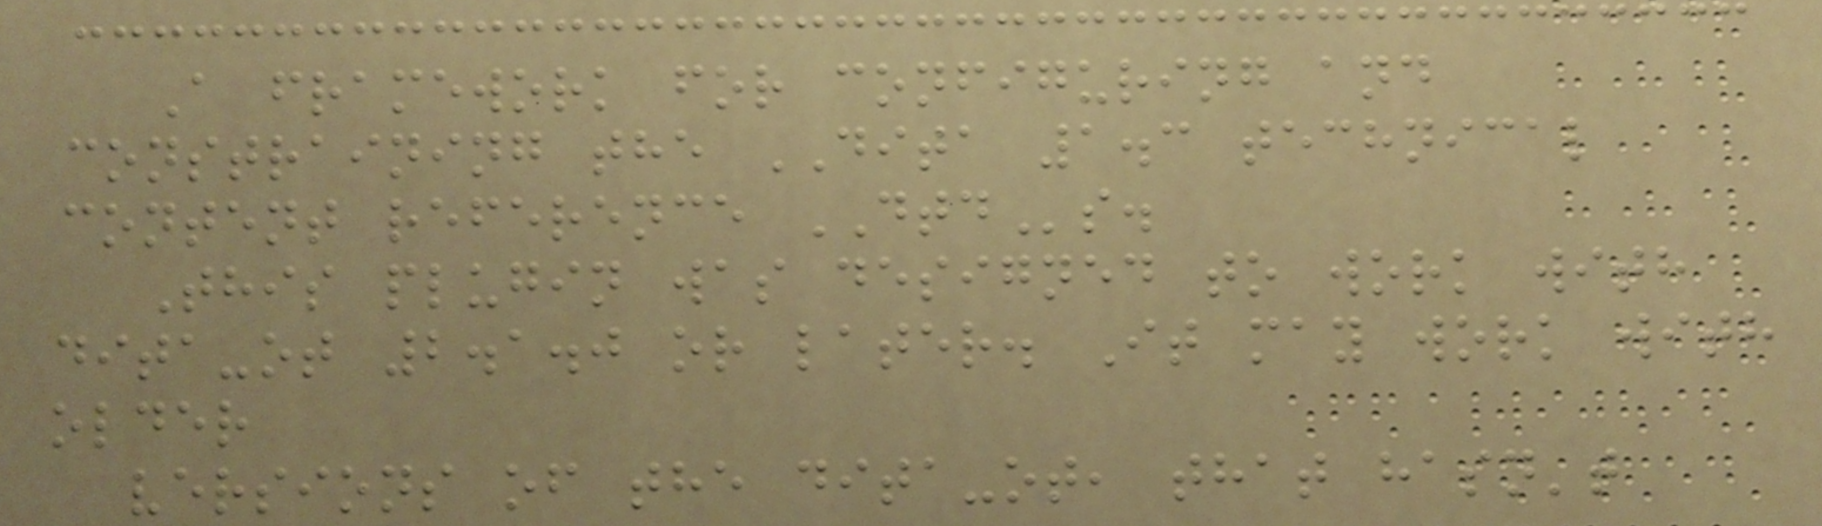A framework for configuring and
constraining the DITA 1.3 technical
content reference DTDs.
This plugin was designed to work with
dita-ot 2.1.0 or later. It may work with
older
versions of the dita-ot, that hasn't
